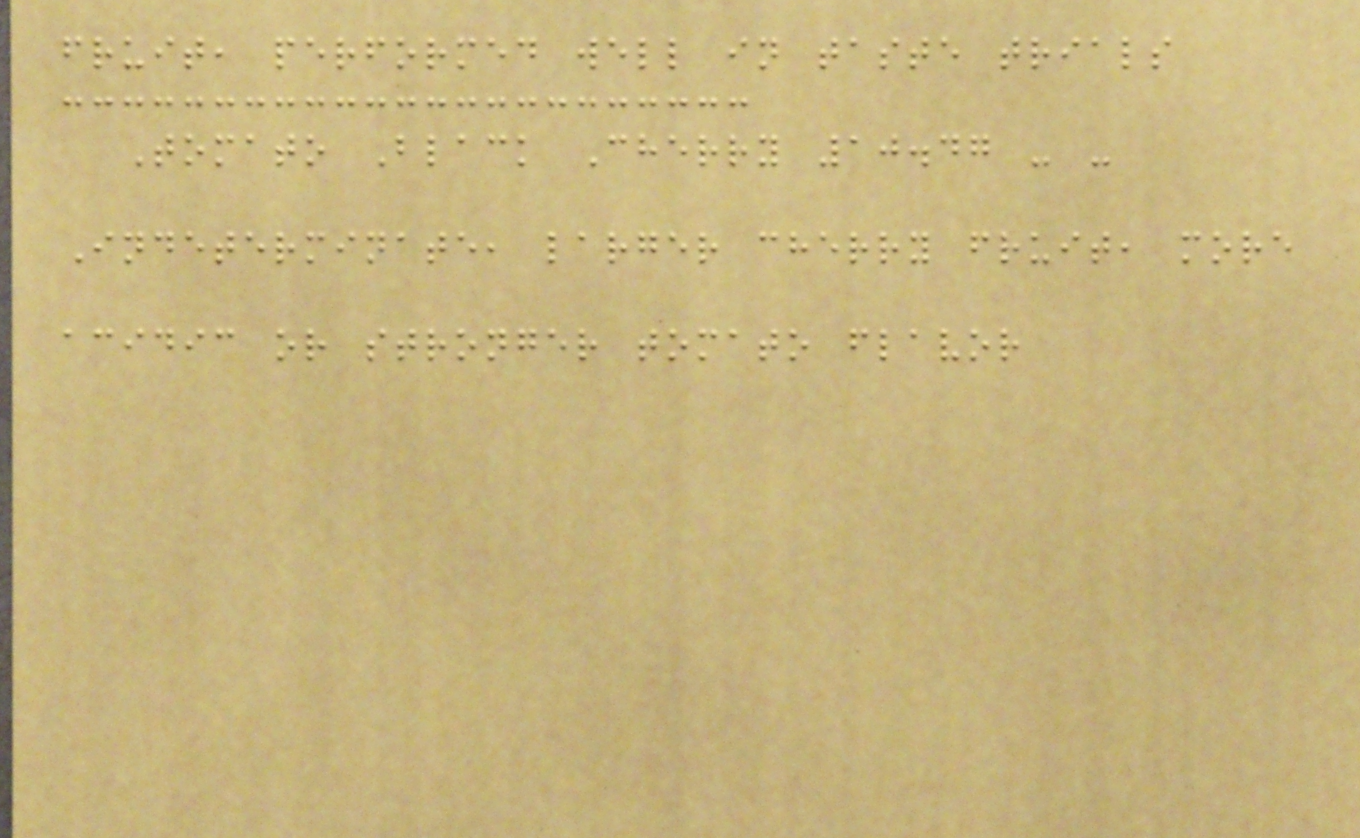fruit, performed well in taste trials
Tomato Black Cherry 10.47 - -
Indeterminate, larger cherry fruit, more
acidic or stronger tomato flavor
